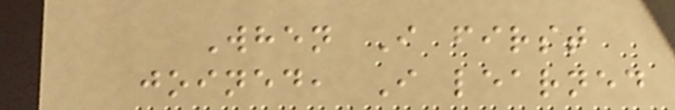When I first
joined, I learned
